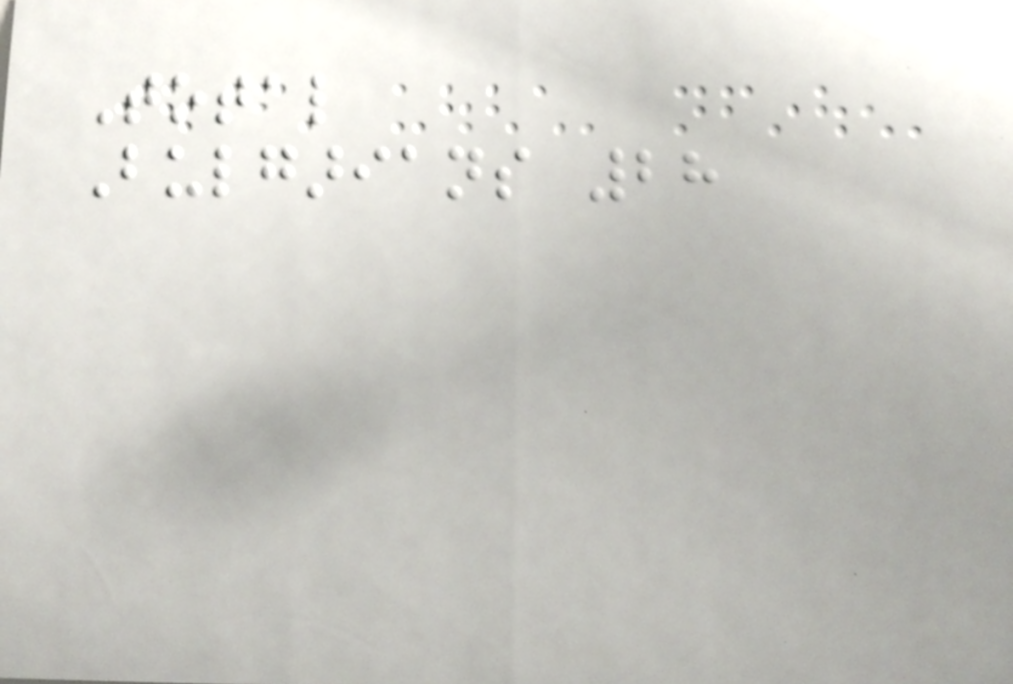Total
Bulgarians 28
